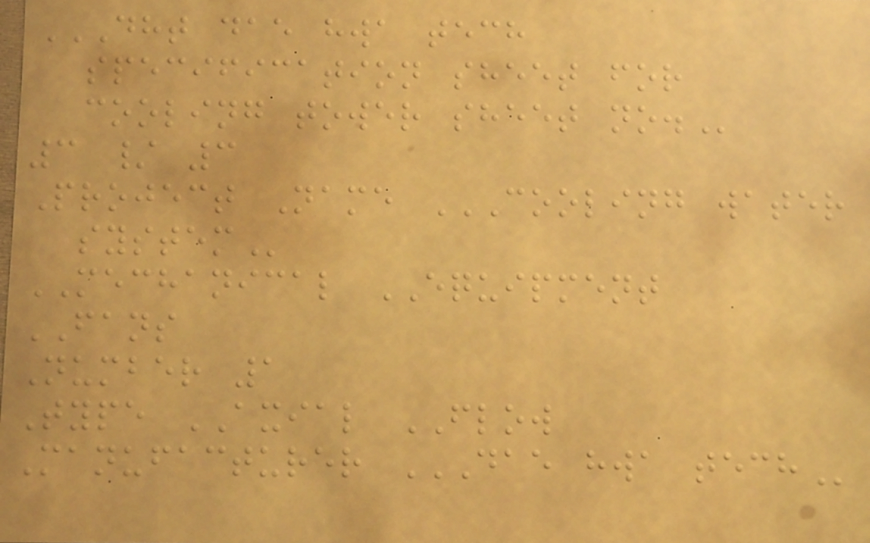DHT DAE HWA TECH
SPECIFICATION SHEET FOR
COOLING TOWER SHEET NO.
3 / 3
Project Name COOLING WATER
SYSTEM
MECHANICAL EQUIPMENT
FANS
Number 1
Type AXIAL FLOW
Manufacturer DAE HWA TECH
